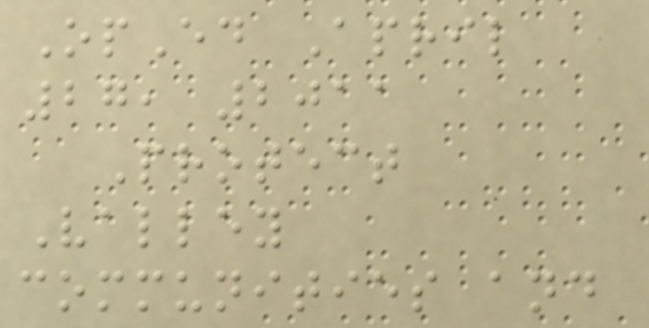OpEd April
27, 2011
Protect
Valley
communities and
